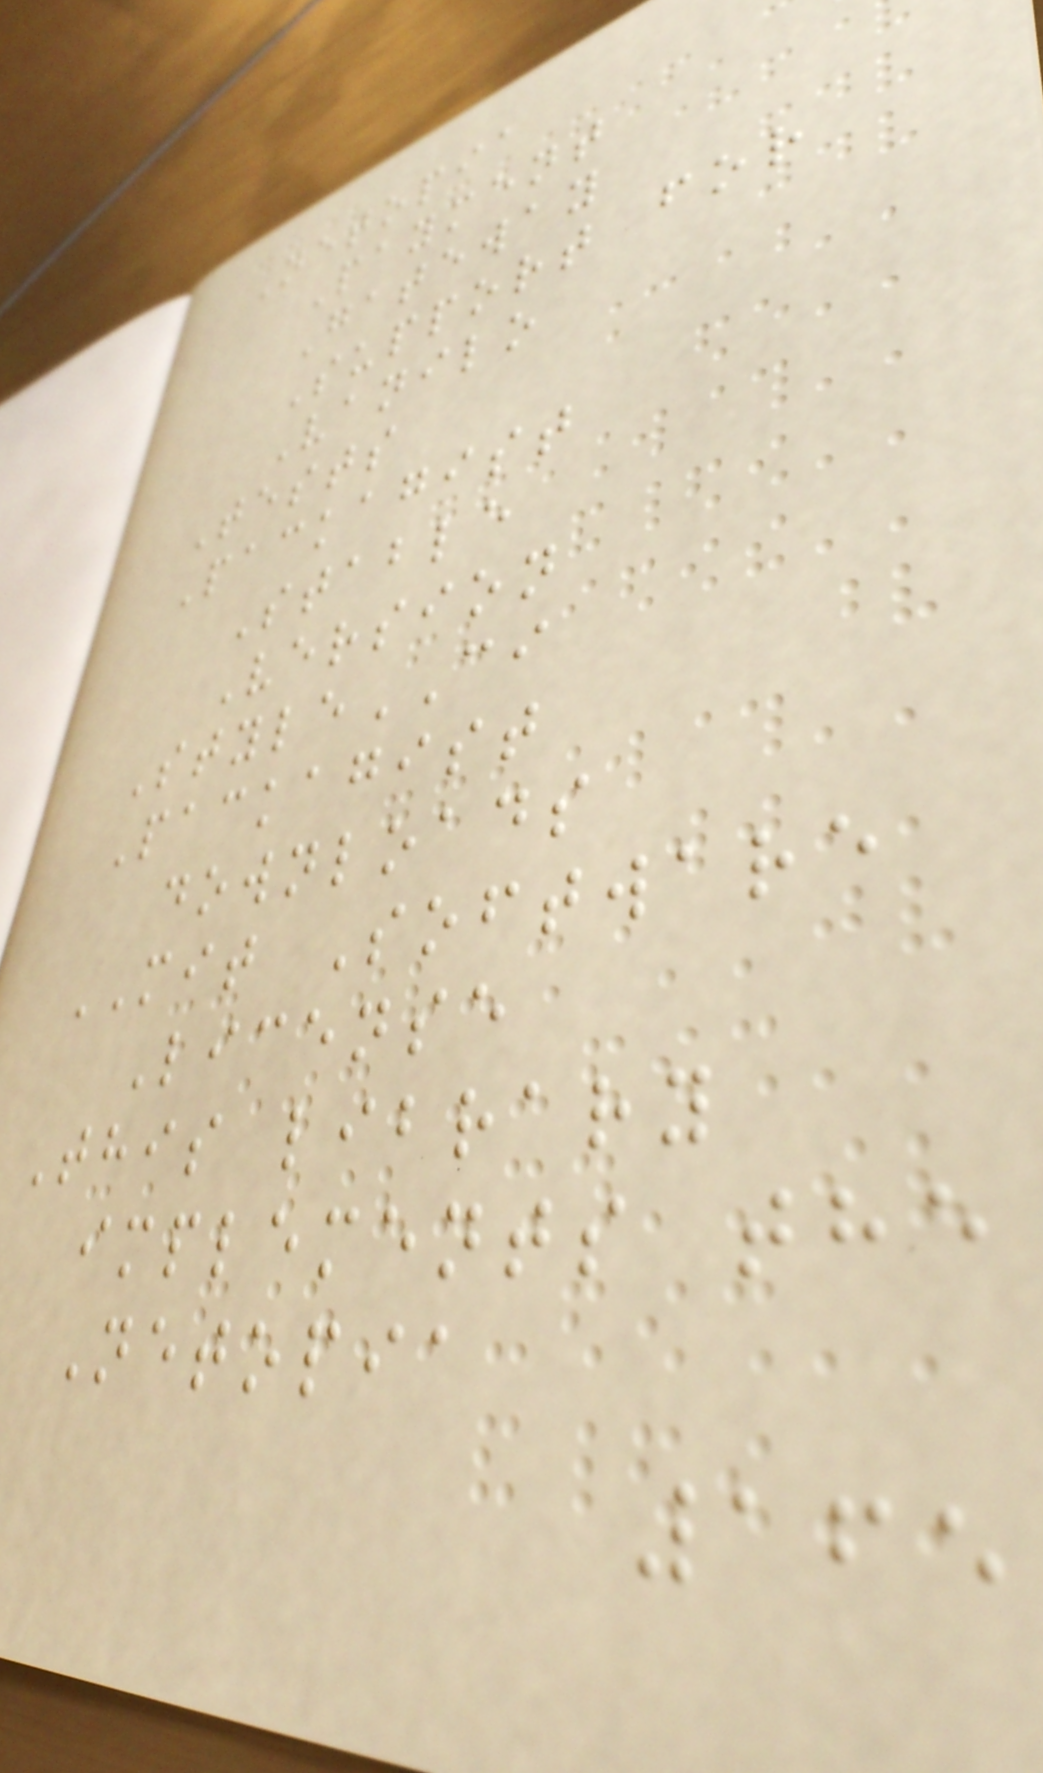Netopia
Payment
Gateway
Support for
Vanilo
Tests
Packagist
Stable
Version
StyleCI
Packagist
downloads
MIT Software
License
This library
implements the
Netopia
165
